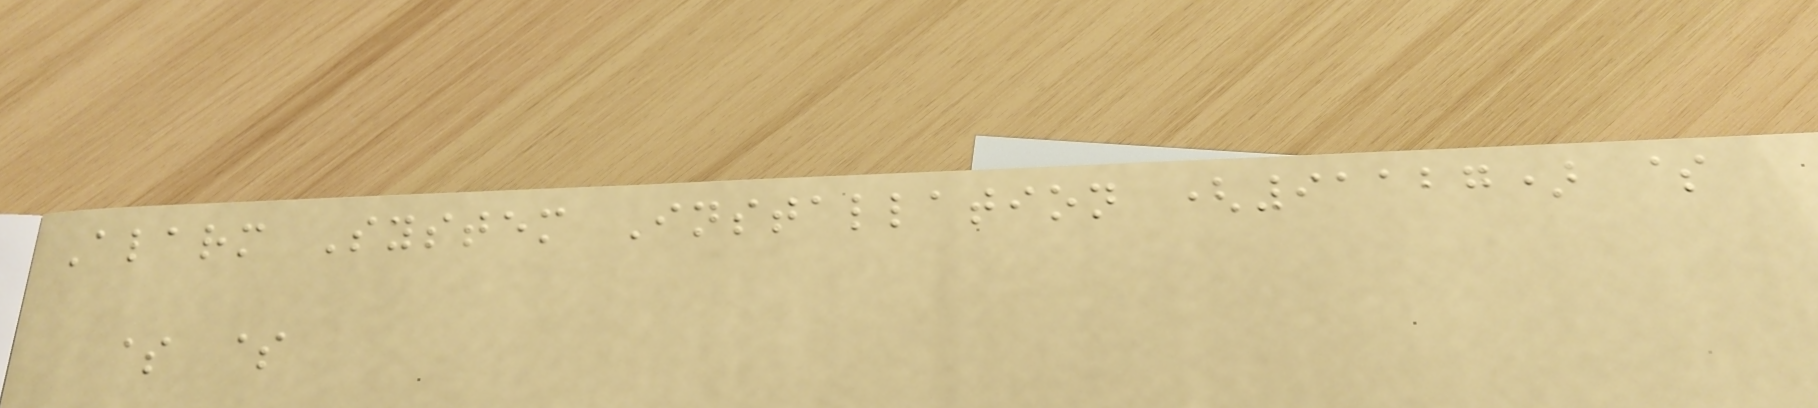Alarm System Installation (91127) $
$ $
